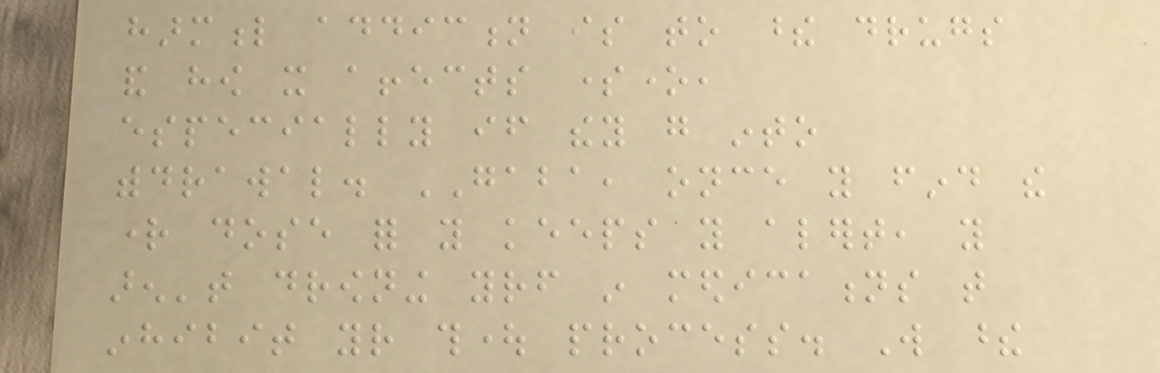harmful addiction is to these drugs
and how it affects someone,
especially if they go into
withdrawal. GABA, once you find the
right dose for you keeps you alert, you
aren't drowning yourself in medications that
inhibit your thought process. Will these
